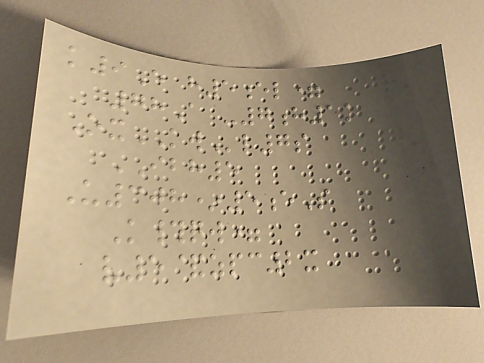k9E h5el=
78A -7h1k
OxKWl7s
IBH5
U308*5eS
K#qw=
v5&zpc2x
